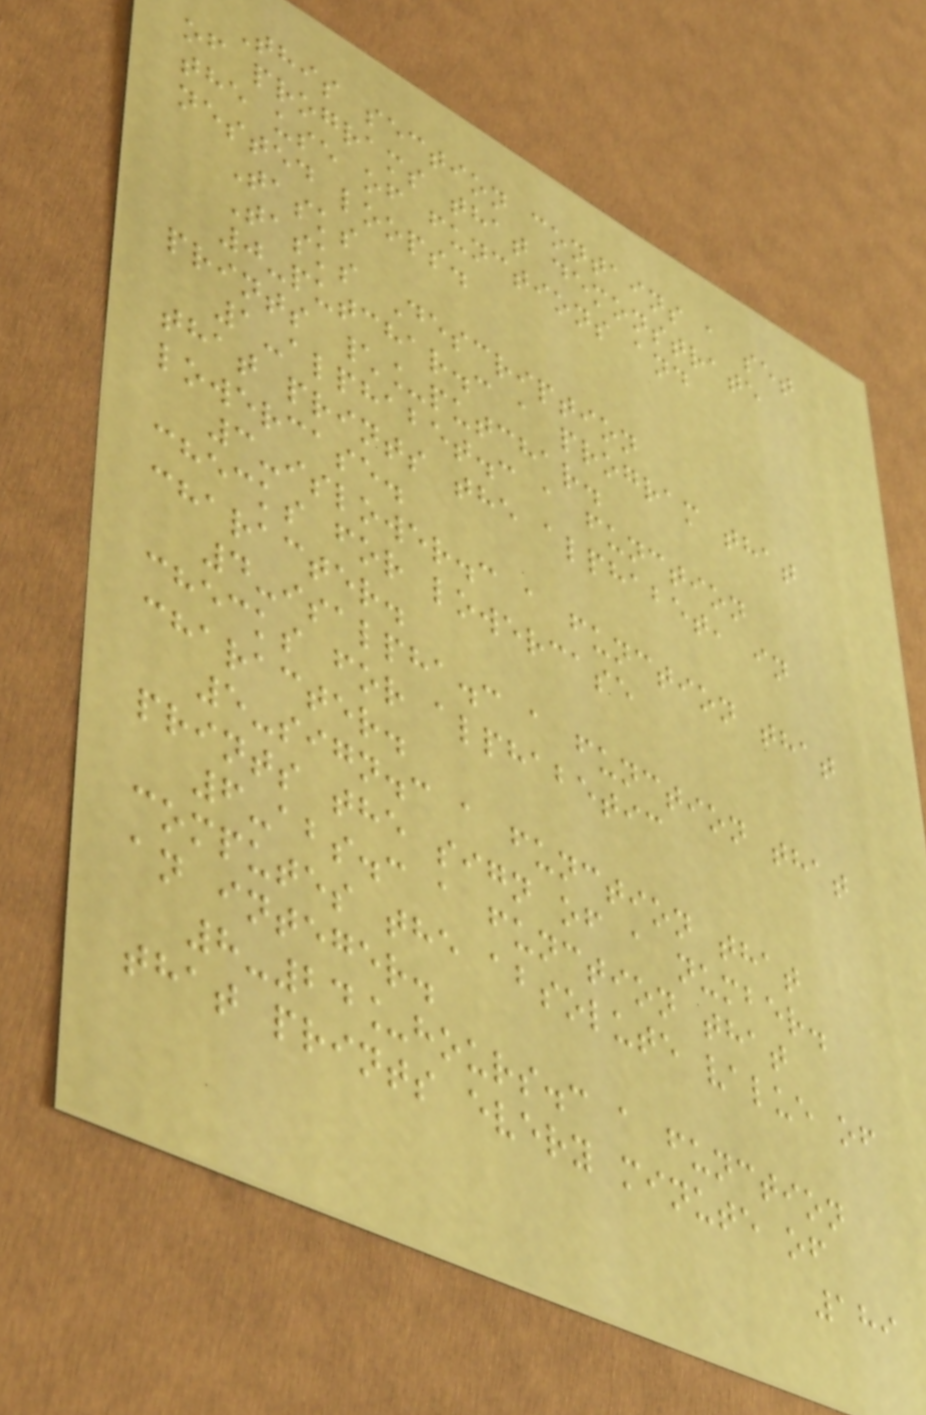This section contains a set
of programs that demonstrate
the use of functions and
nested loops.
Tasks
Tasks Description
0-putchar.c a program that
prints \_putchar.
1-alphabet.c a function
that prints the alphabet, in
lowercase.
3-islower.c a function that
checks for lowercase
character.
4-isalpha.c a function that
checks for alphabetic
character.
5-sign.c a function that
prints the sign of a number.
6-abs.c a function that
computes the absolute value of
an integer.
8-24_hours.c a function
that prints every minute of
189
